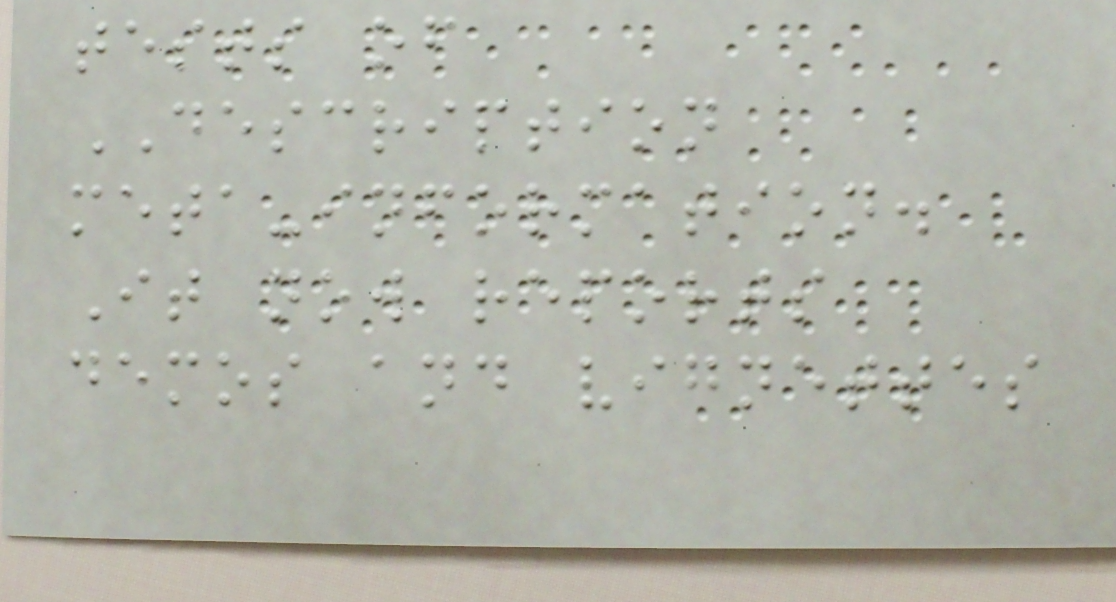tests of
DESCRIPTION
meta-information.
It now reports
demos and vignettes
